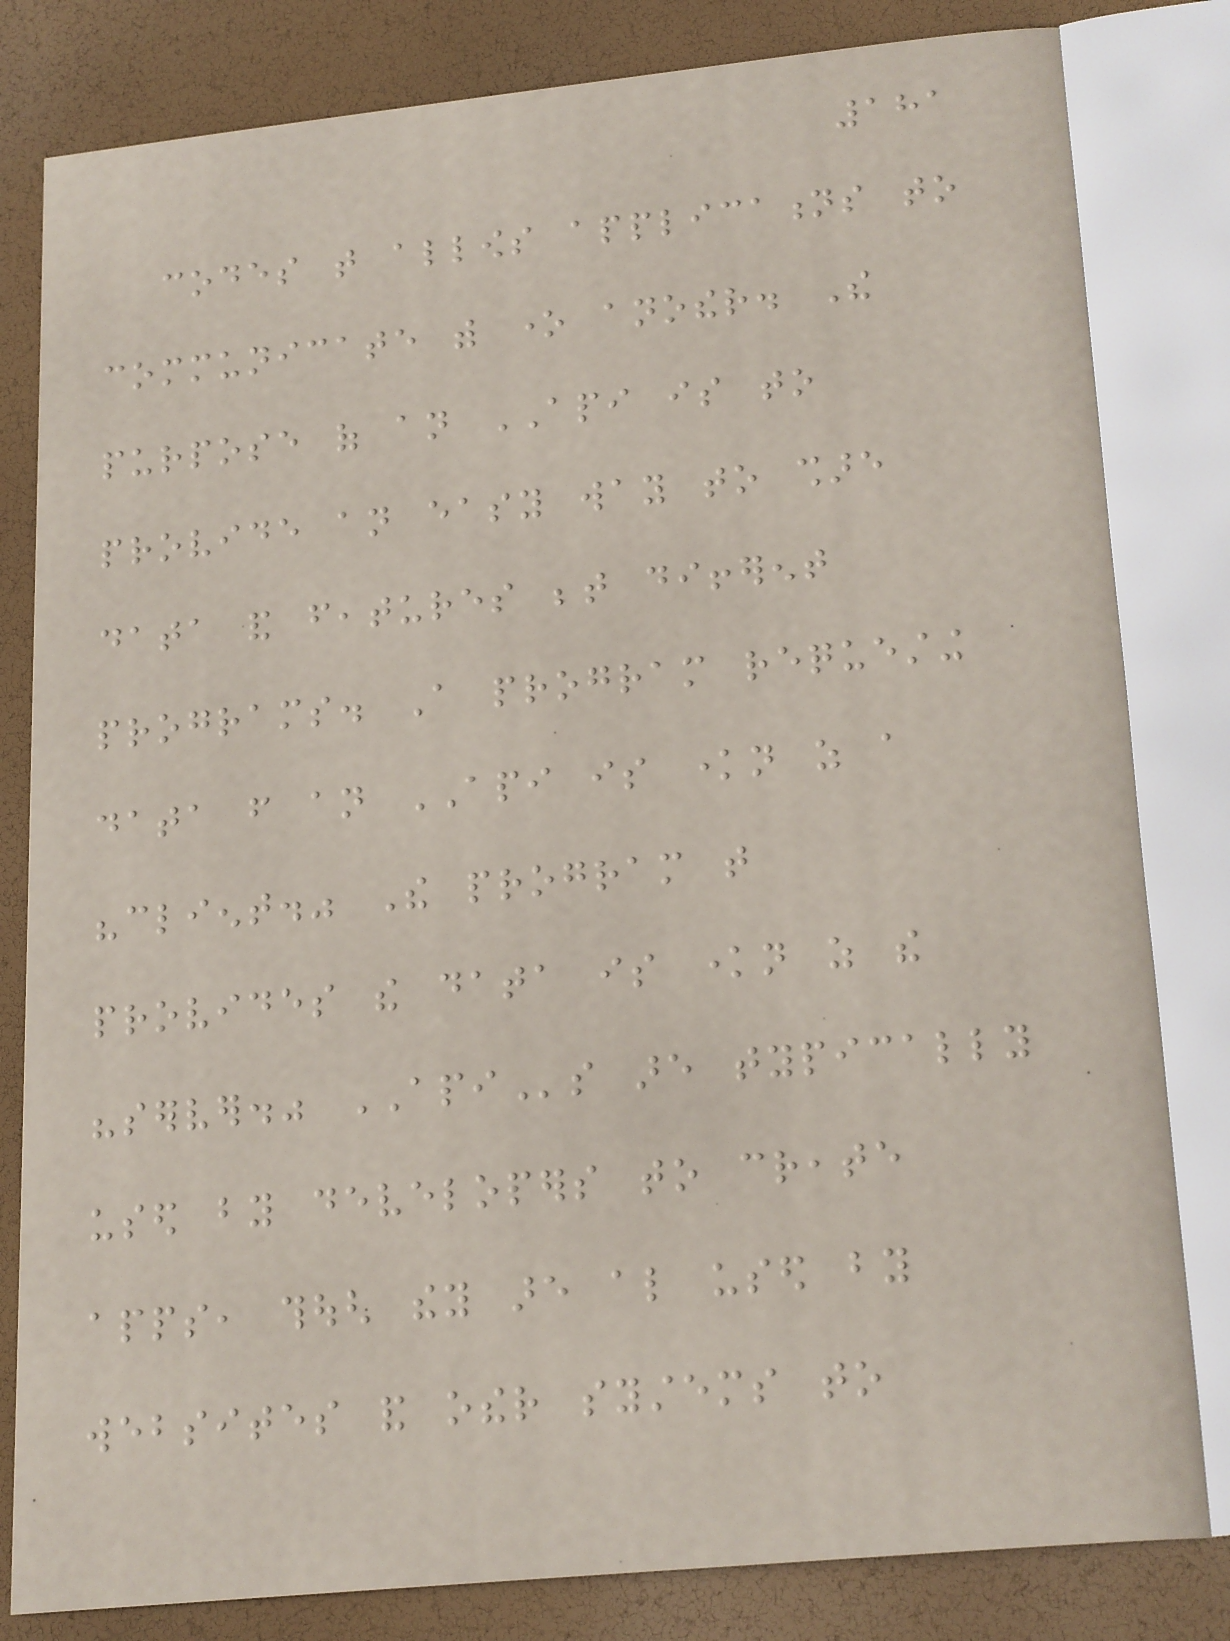181
codes that allows applications to
communicate with one another. The
purpose of an API is to
provide an easy way to share
data and features between different
programs. A program requesting
data from an API is known as a
"client." The program that
provides the data is known as the
"server." APIs are typically
used by developers to create
apps, though they are also used by
websites and other systems to
